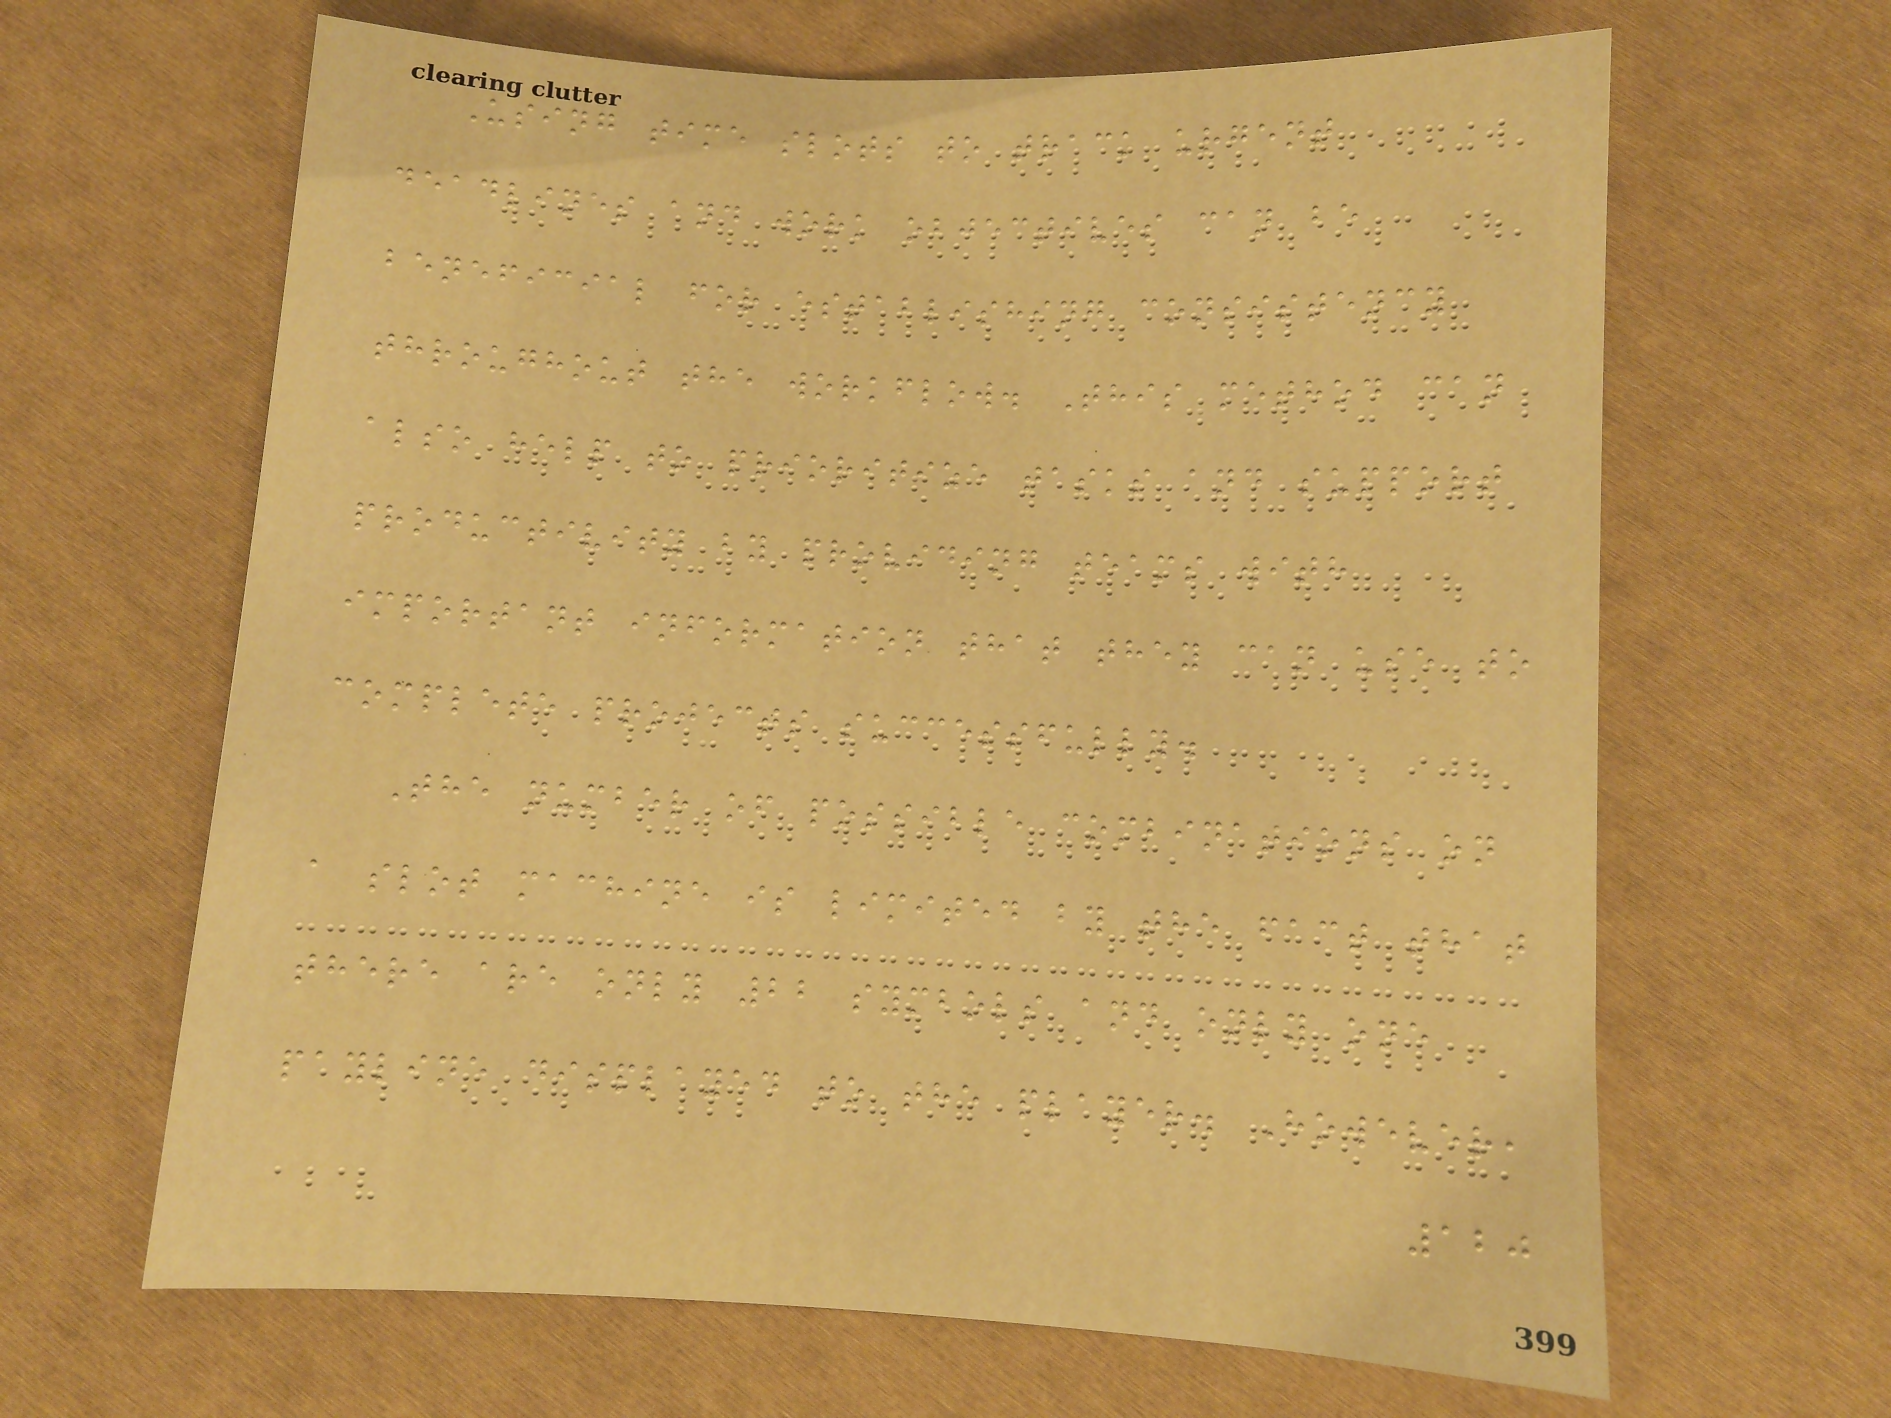Using time slots to track urgent
deadlines and work objectives can be
beneficial for establishing consistency
throughout the workflow. This method can
also help to prioritize tasks and support
productivity by providing teams with
important information that they can use to
complete projects successfully.
The number of possible combinations on
a slot machine is limited by the fact that
there are only 22 symbols and only one
payline displayed to the player. However,
120
